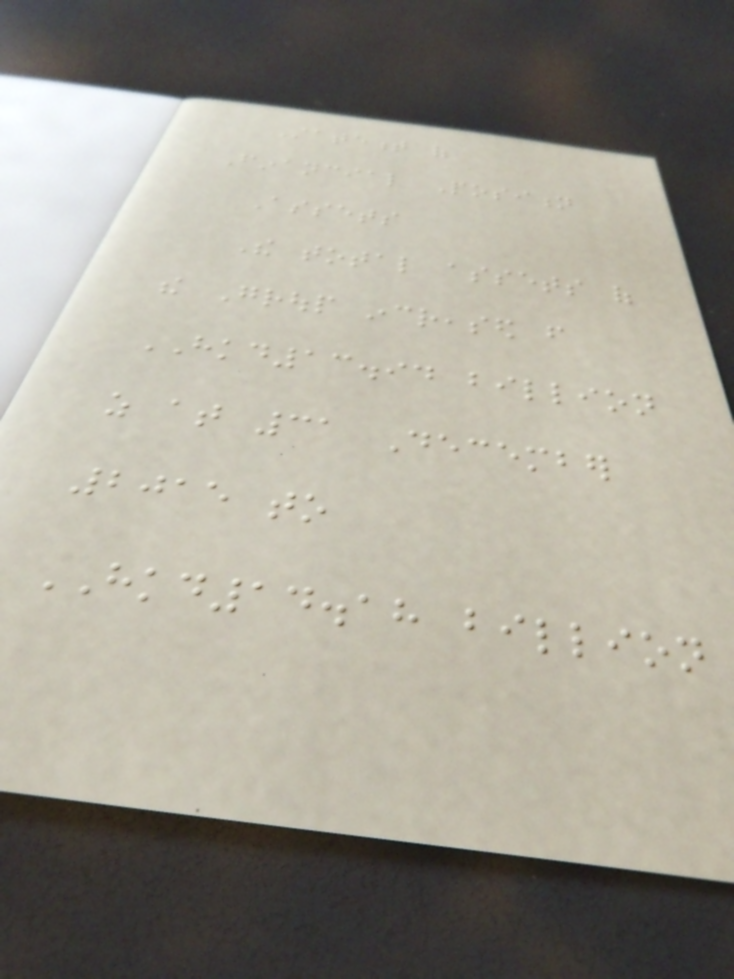Statement of
Financial Position
Assets
The total assets of
the Group increased from
HKD13.94 billion
as at 31 December
2015 to
HKD14.18 billion
